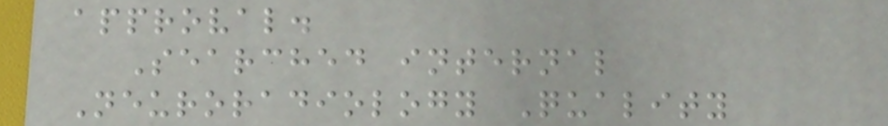approval.
Searched internal
Neuroradiology Quality
